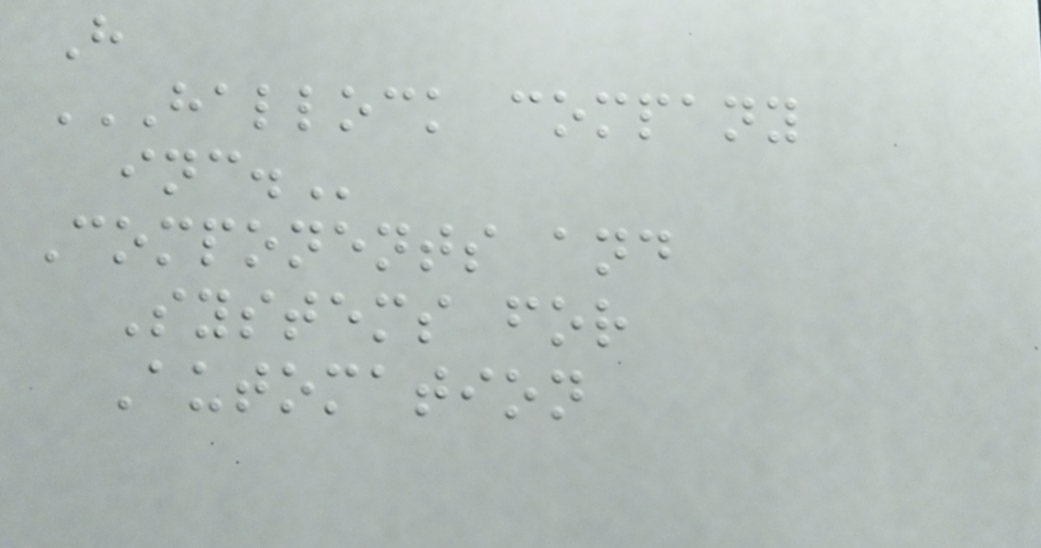H
HALLOCK COMPANY
INC.
Components and
Systems for
Automation
